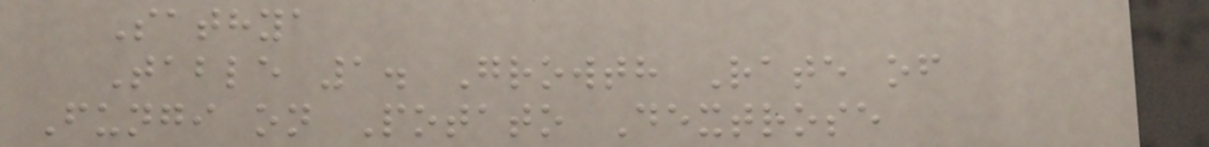Sathya
Table 1. Growth Rate of
Fungi on Potato Dextrose
